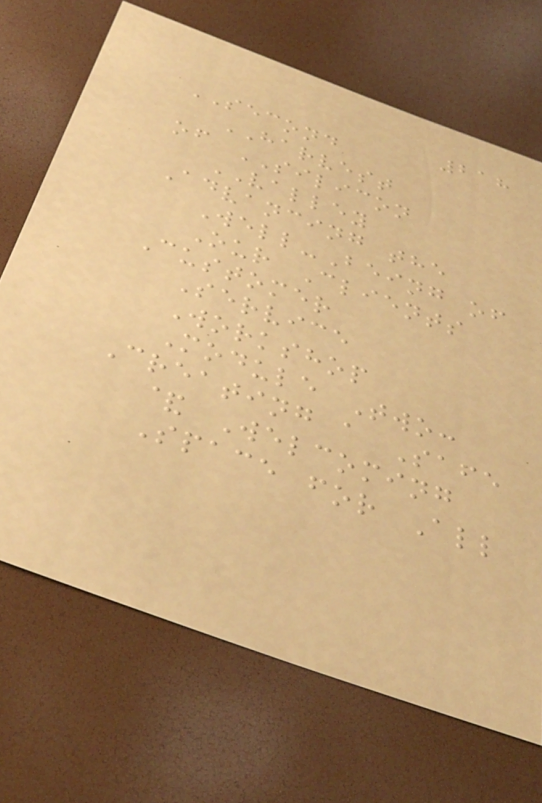218
SECOND
HARVEST
of SILICON
VALLEY
Advancing the
Well-Being of
Our Clients
Customer
Service
Workshop
Module Two:
Creating a Safe
& Welcoming
Space for All
